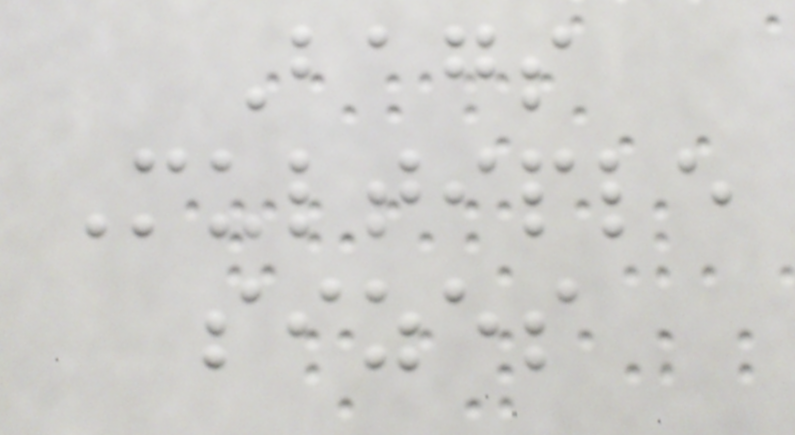Bags
Multiple
sizes
